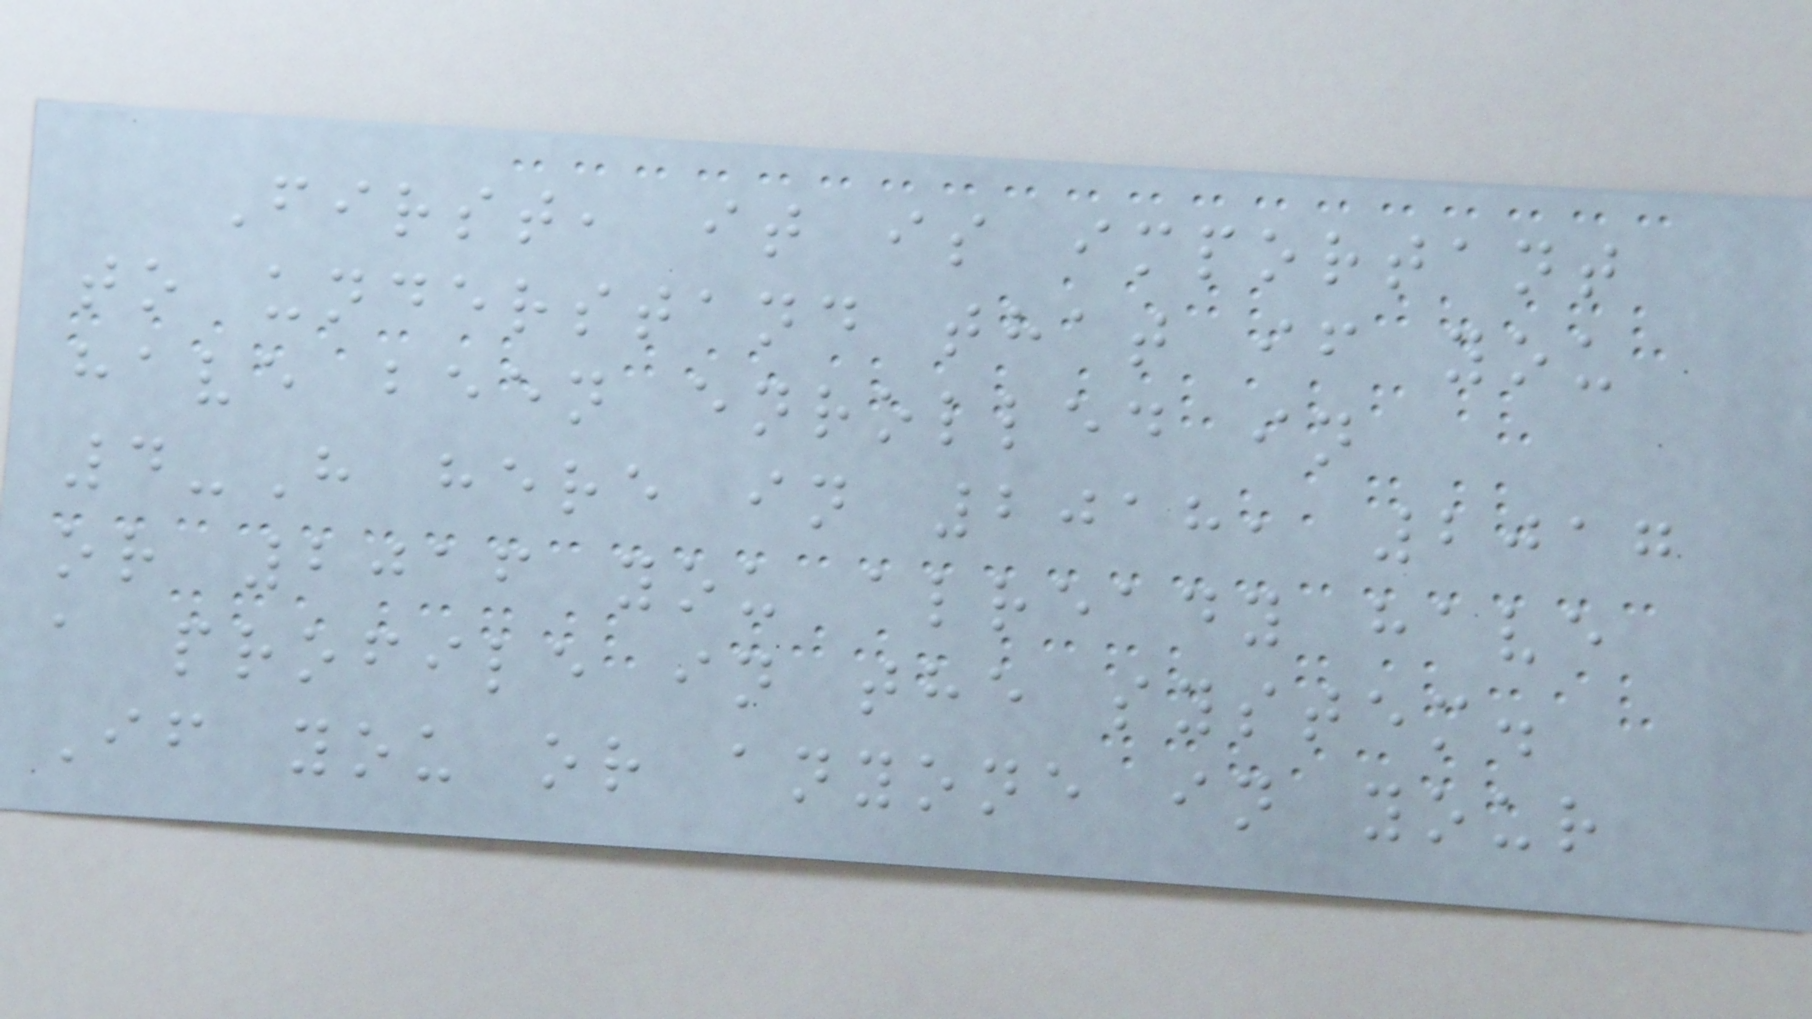First, it is important
to understand that if you
have been enrolled in
4-H here in 2018, 2017
or 2016 you already have
a profile in the system.
If you or anyone in your
